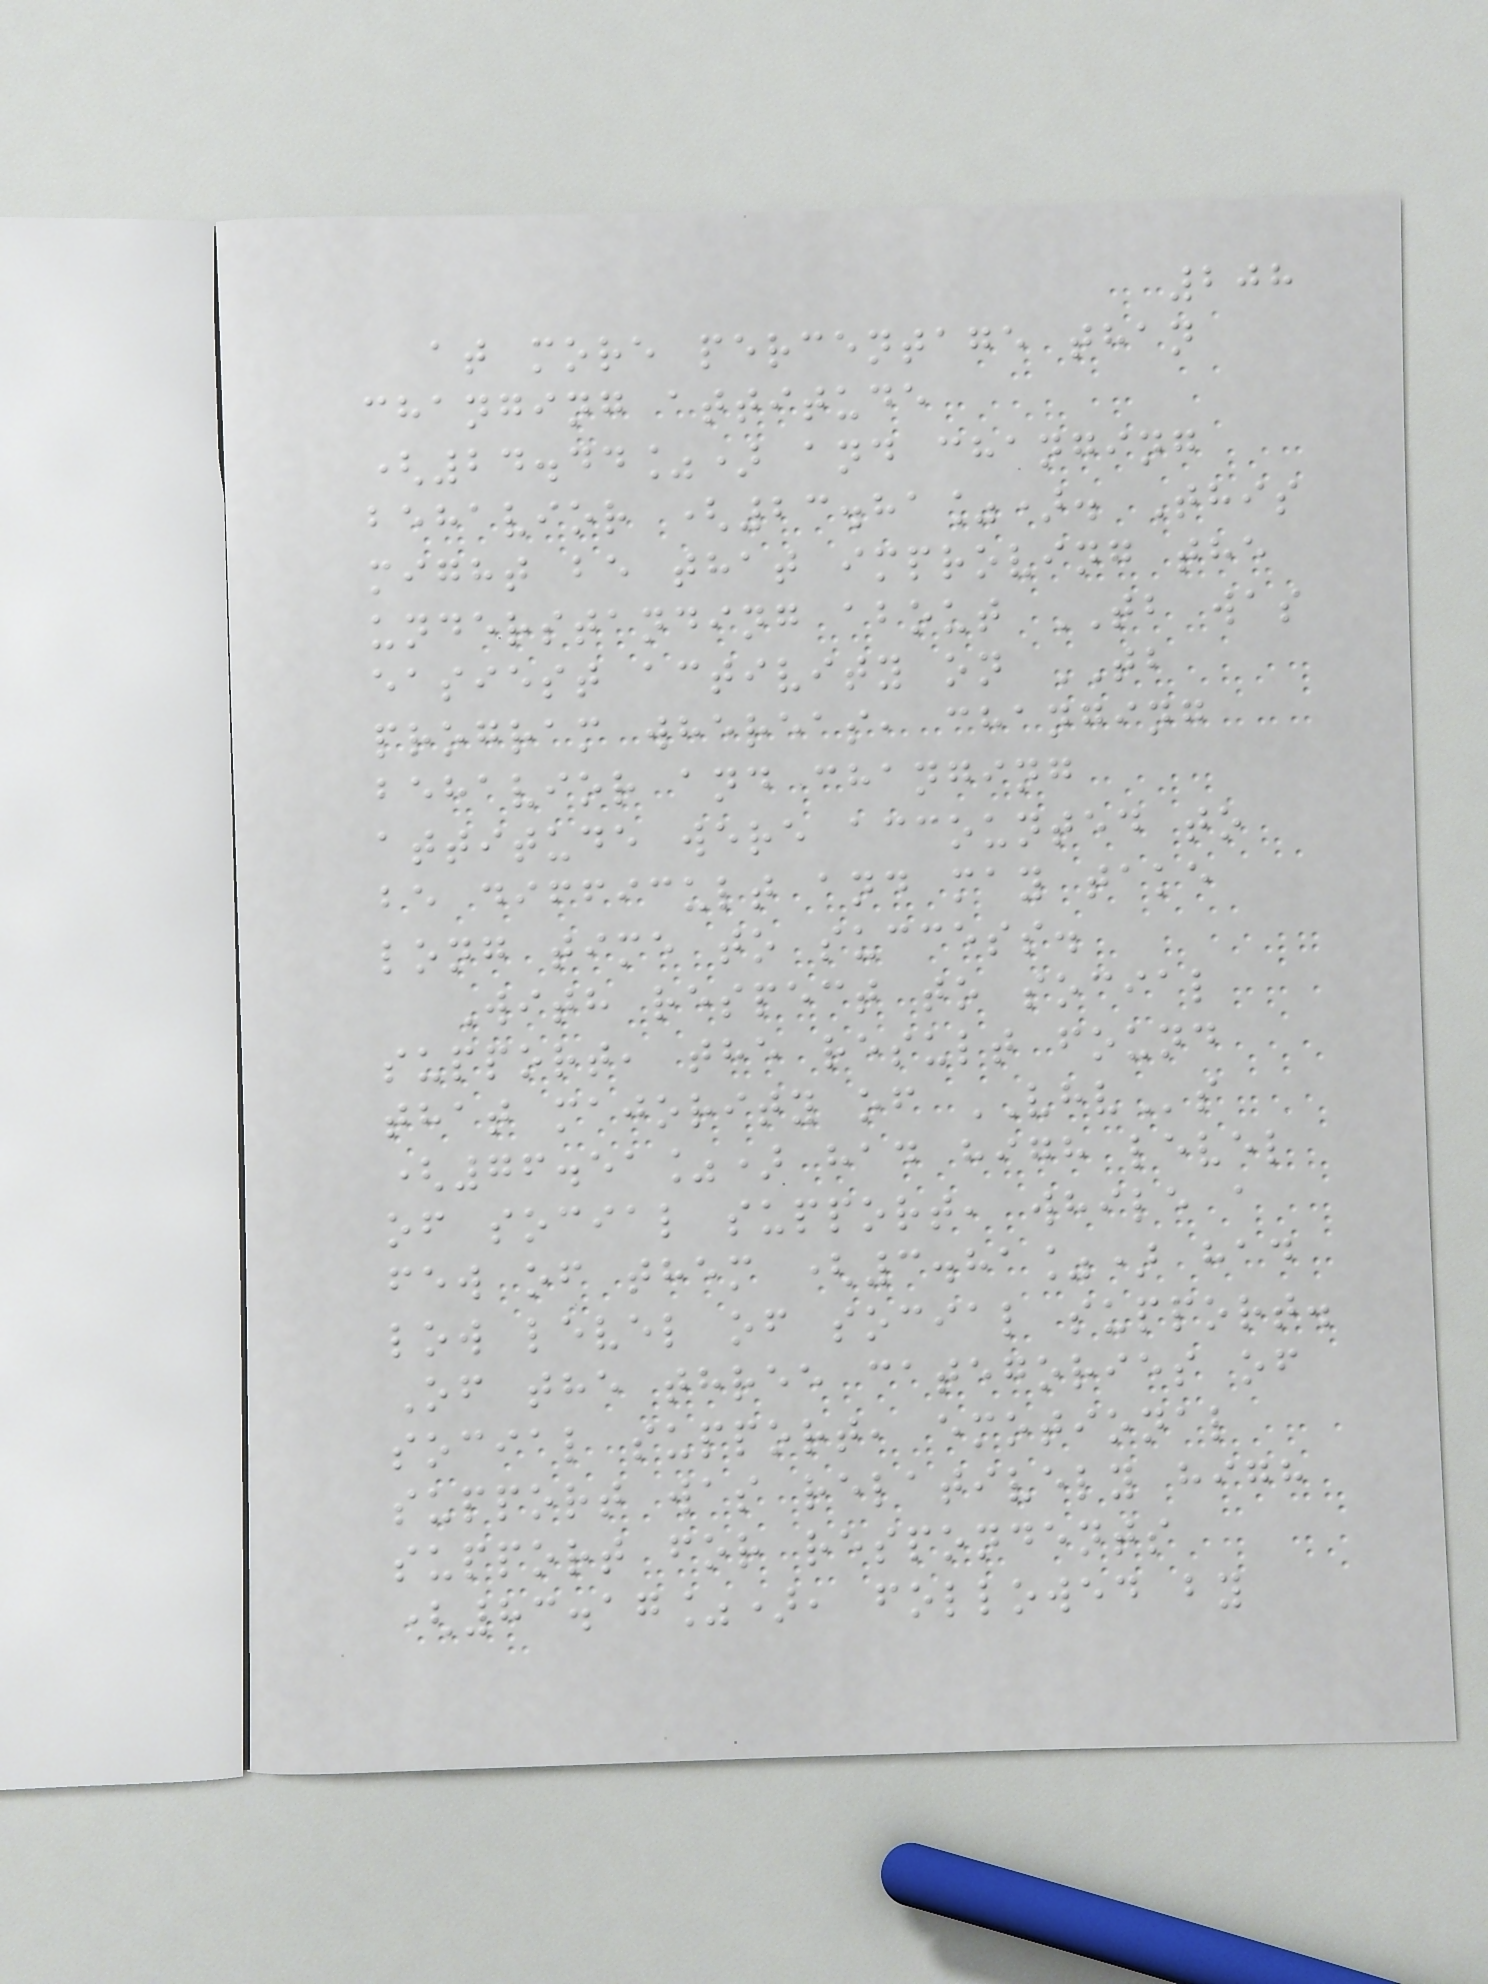208
at more percentage than
changing attitude
(24.44%) and changing
behavior (23.81%). This
might be that improving the
understanding about TB was
easiest activity on TB
program whereas, changing
behavior and changing
attitude were accounted to
be difficult and may take
long time to success.
With respect to social
support, the result found
that majority of VHVs
(76.51%) had high level
of social support, while a
few of them (3.81%) had
low level of social support.
Of the three categories of
social support, emotional
support was relatively high
support for respondents
(83.17%), followed by
